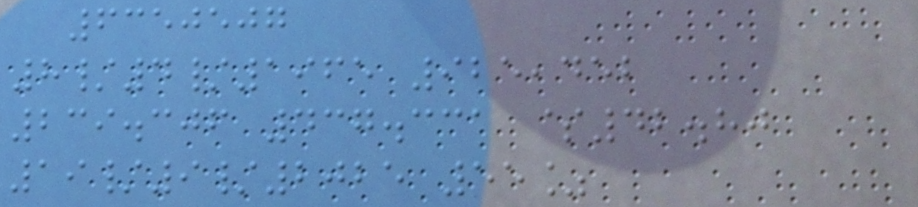6350507
8/4/1965 925,452
239.306 437.331 $42.80
19/9/2025 55%
